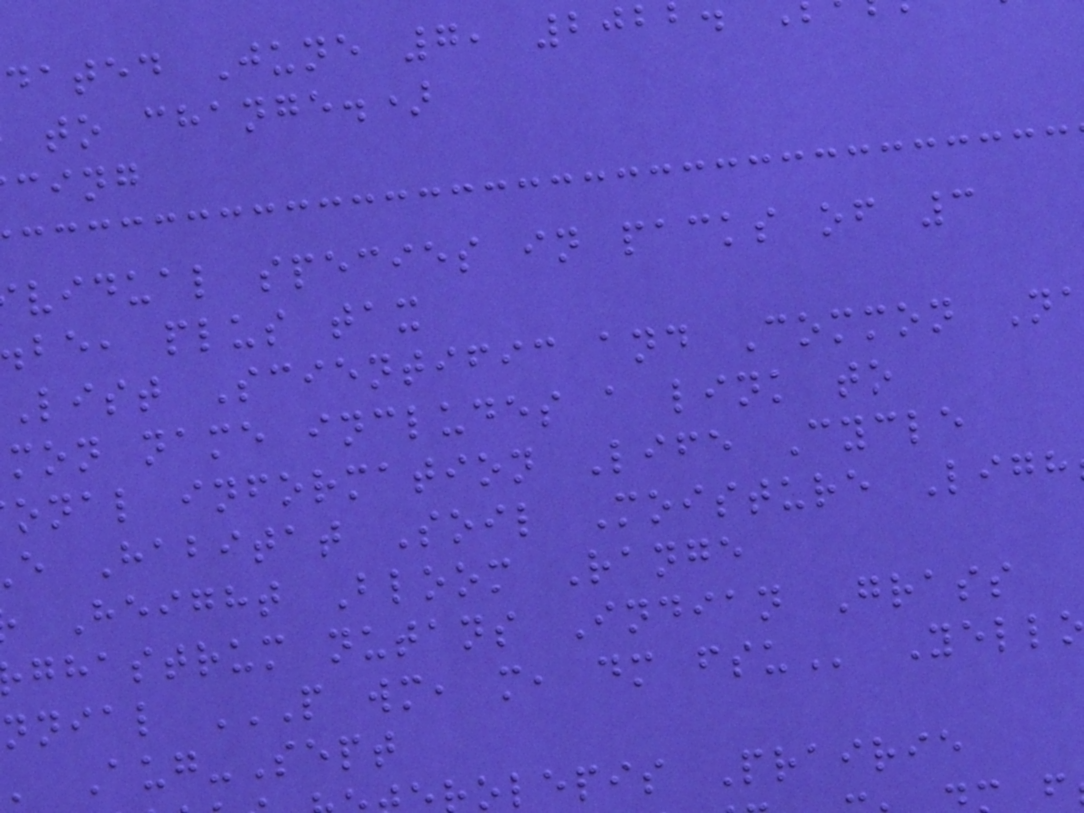dated June 7, 202
to change.)
cing
vidual species in packs of 3
be, plus tax
List Scientific and Common N
mon name includes a link to
onal information Life Cycle
e Habitat Soil Moisture Ligh
Height Bloom Range
ghastrum nutans Indian Grass
nnial P WM, M, DM FSU Yell
' Aug-Sept
olepis Prairie
